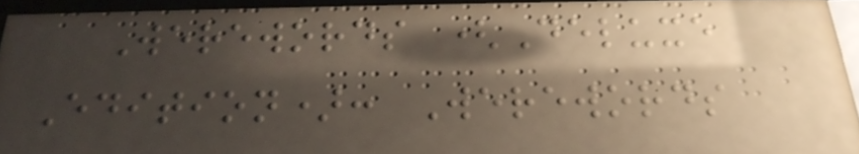Werewords (Deluxe
Edition): Werewords
